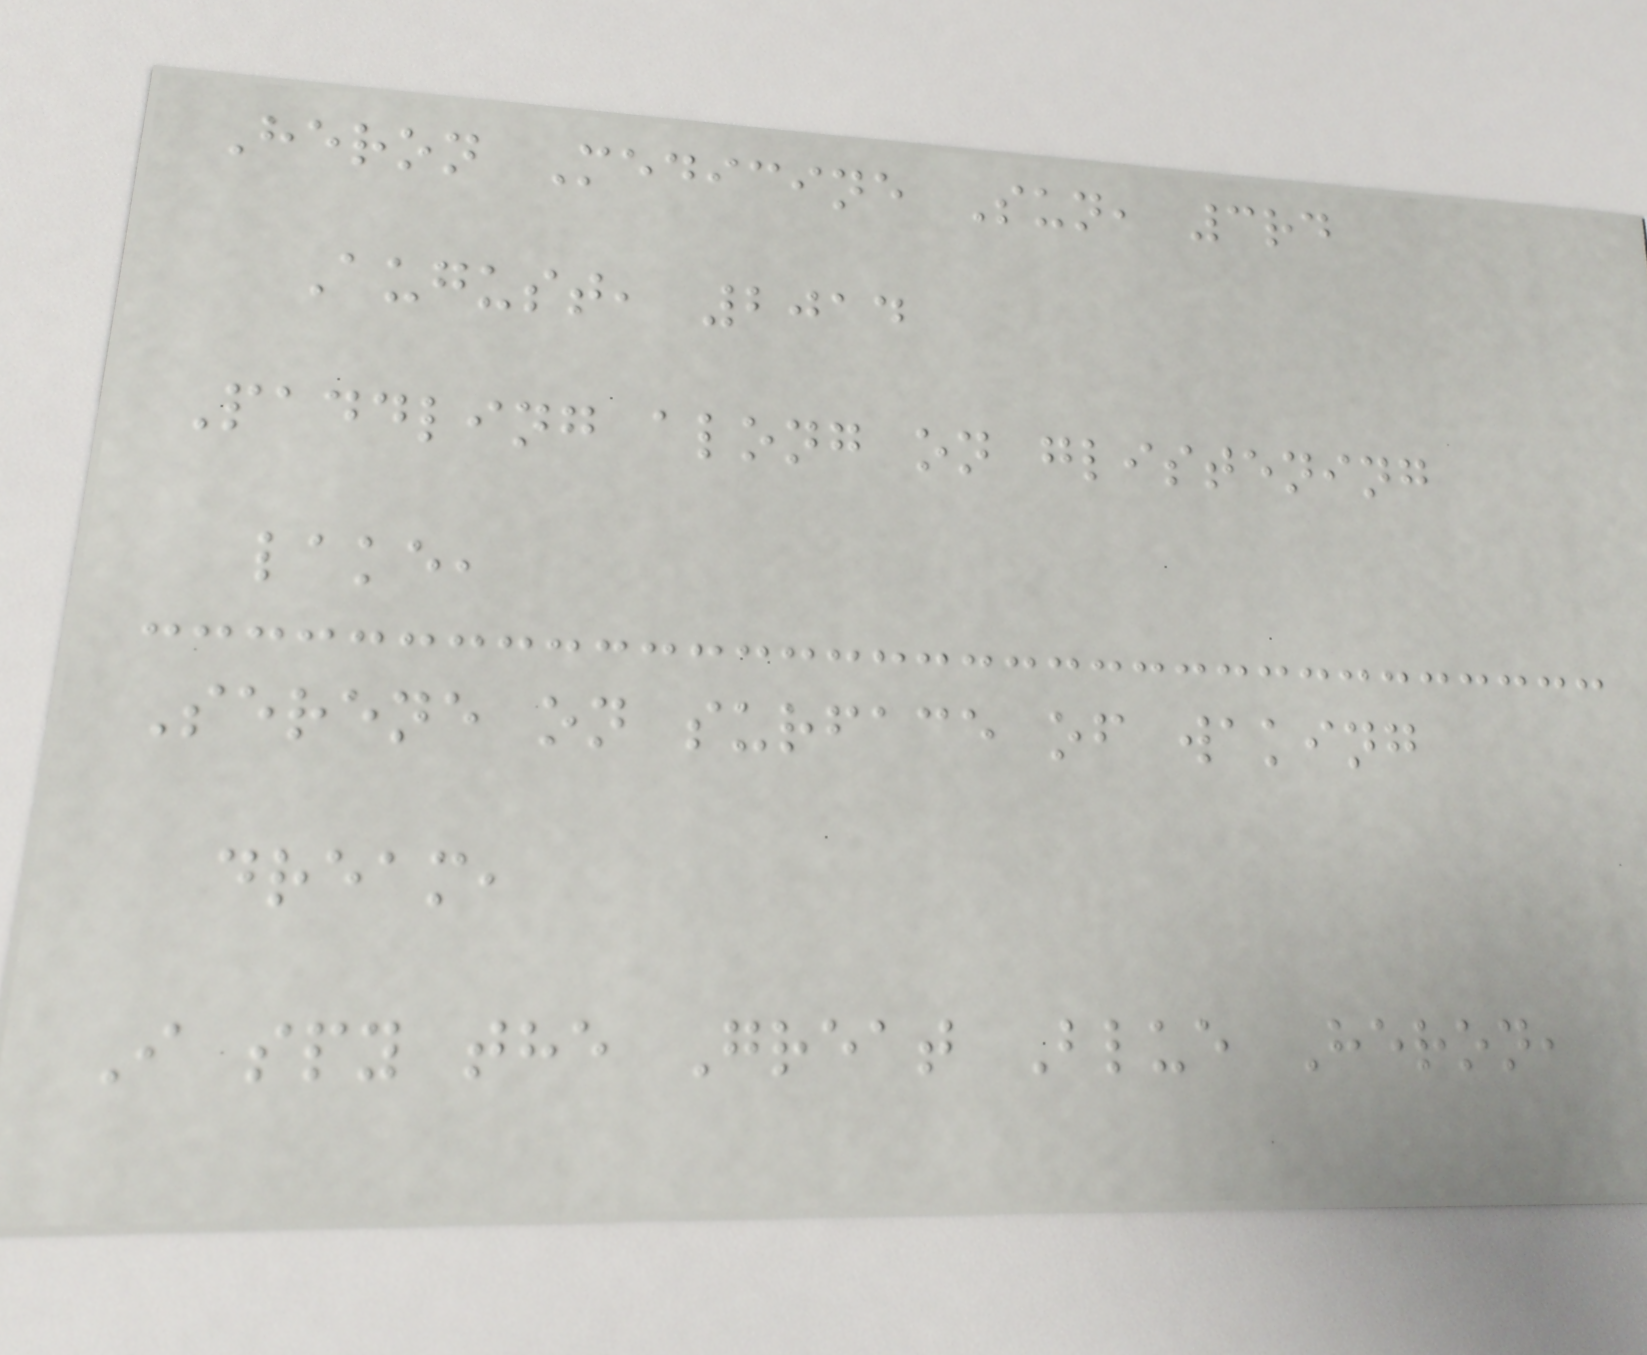Heron Medicine Sun, 3rd
August, 2014
Paddling along on glistening
lake,
Serene on surface of waking
dream,
I spy the Great Blue Heron,
